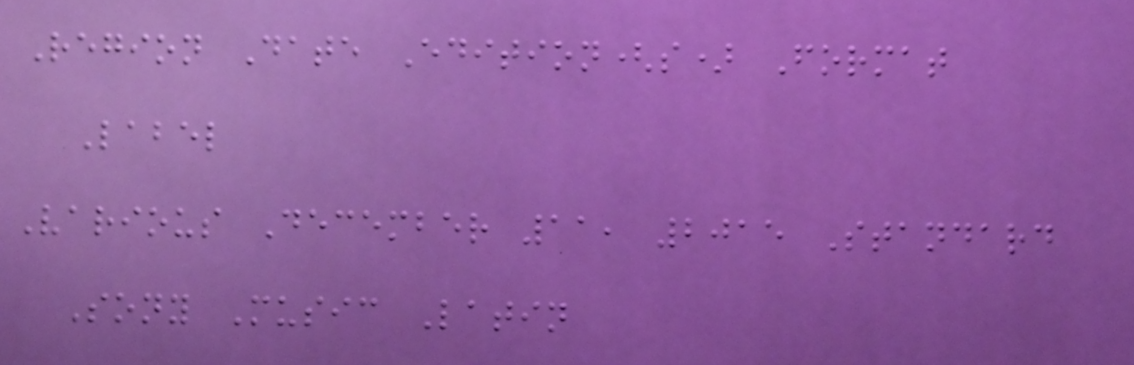Region Date Edition(s) Format
Label
Various December 11, 2015 Standard
Sony Music Latin
